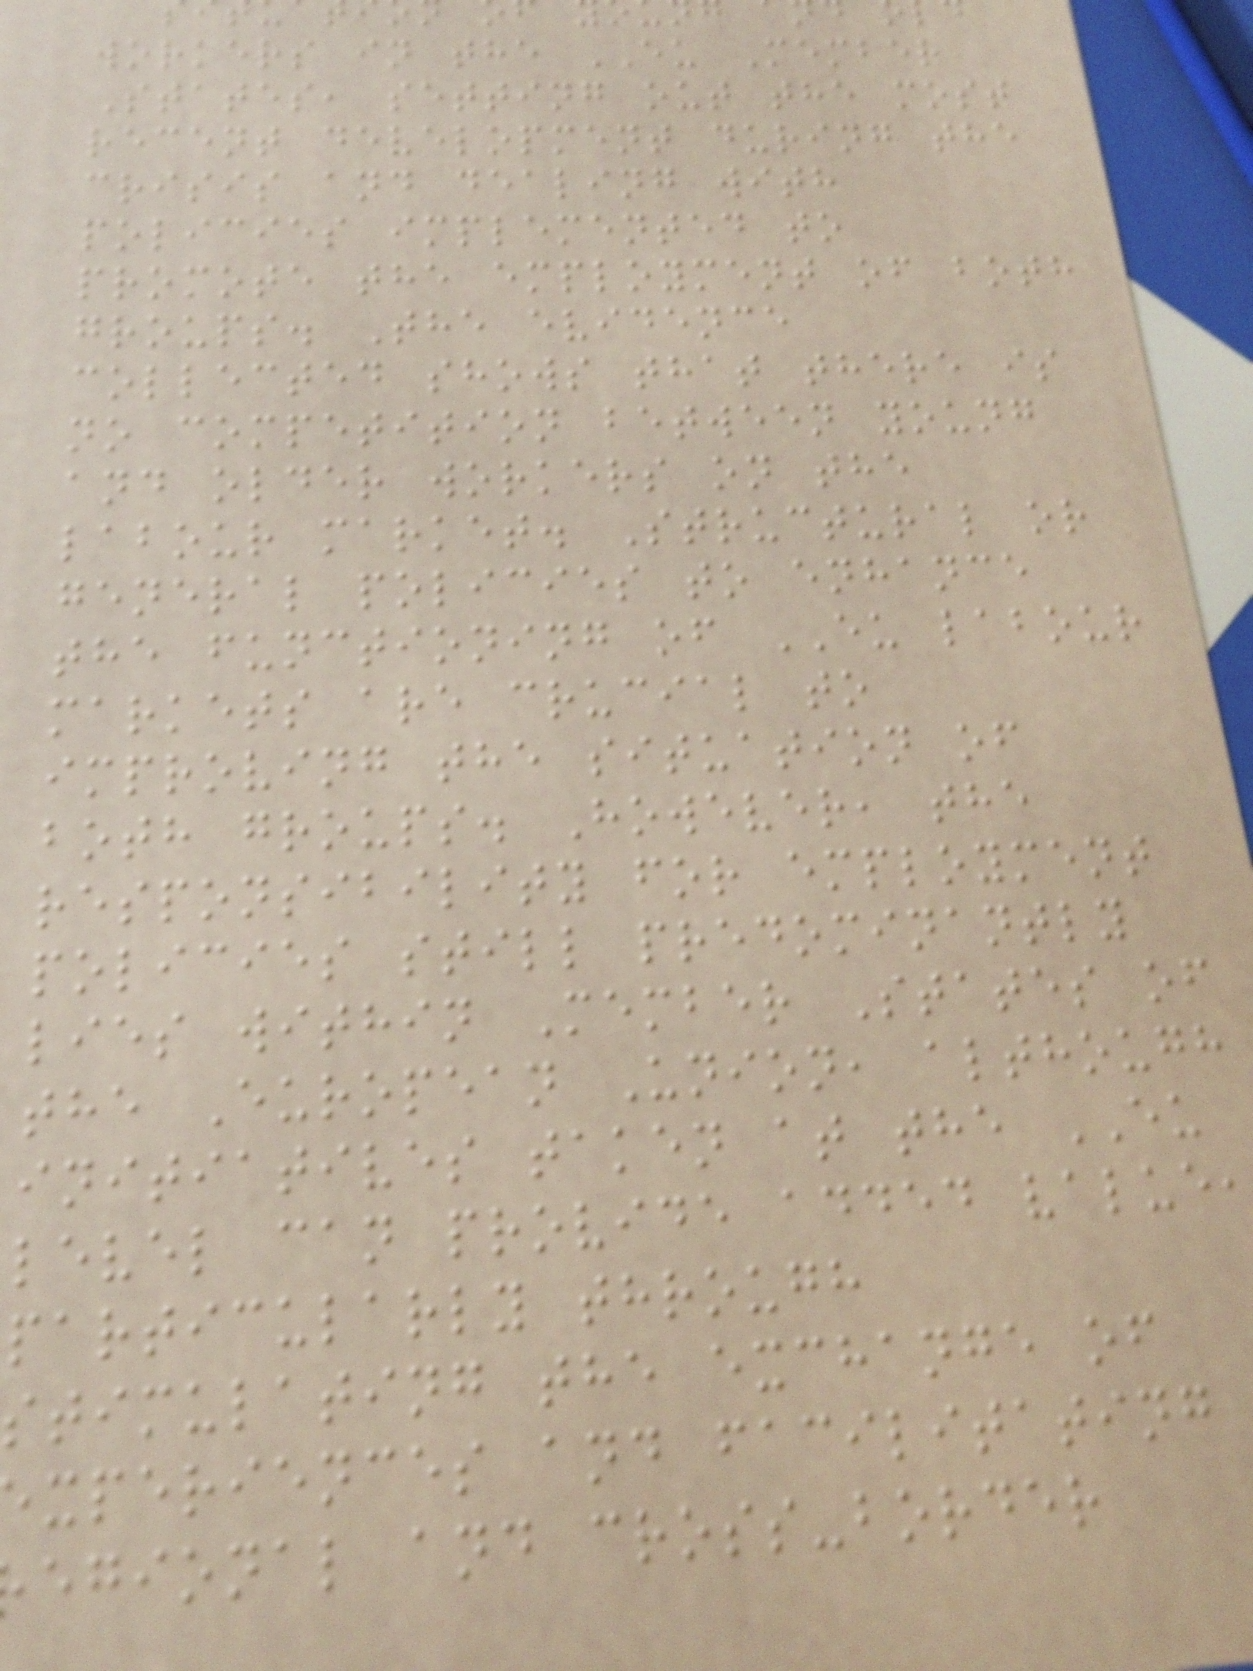workers in the EU Member
States, setting out the most
recent development during the
crisis and dealing with
policies implemented to
promote the employment of both
groups. The evidence
collected shows that there is
no competition between young
and older workers on the
labour market. Structural or
general policies to enhance
the functioning of EU labour
markets are crucial to
improving the situation of
both groups. However, the
responsibility for employment
policies still predominantly
lies within Member States of
the European Union, although
initiatives taken at the EU
level can provide added value,
particularly through
stimulating the exchange of
xperiences and facilitating
egional and cross-border
